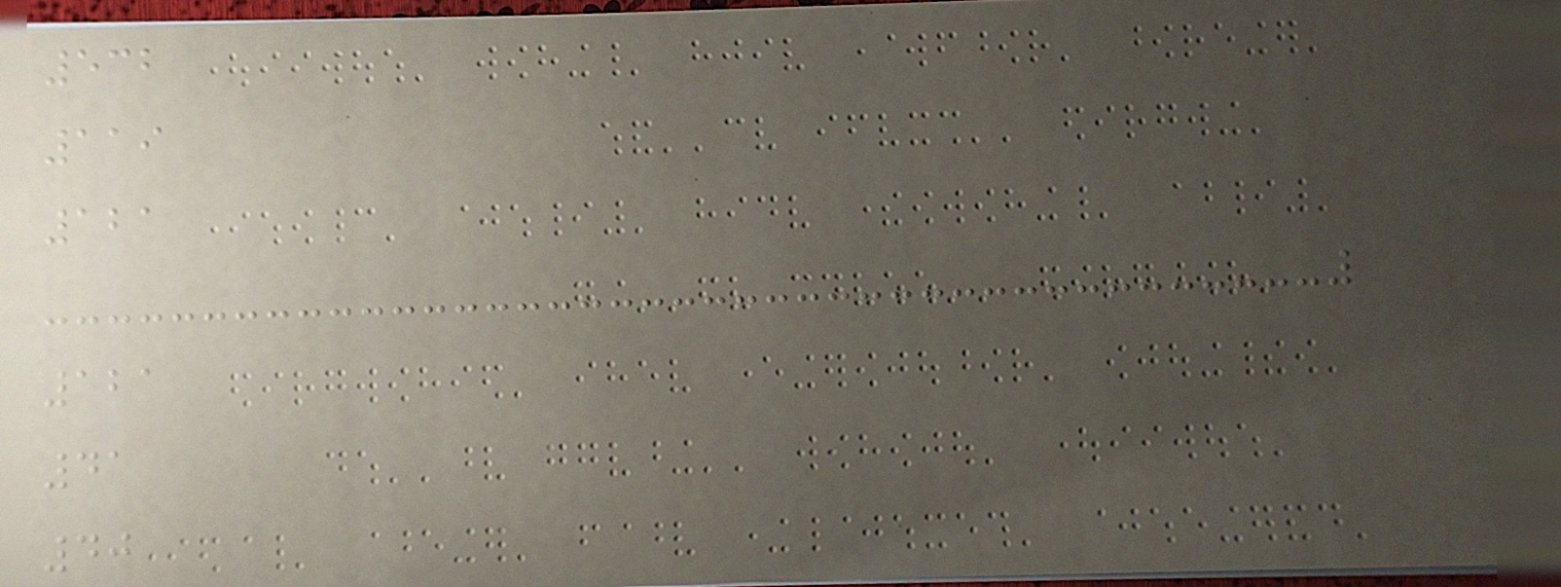532
119
121
121
41
40
